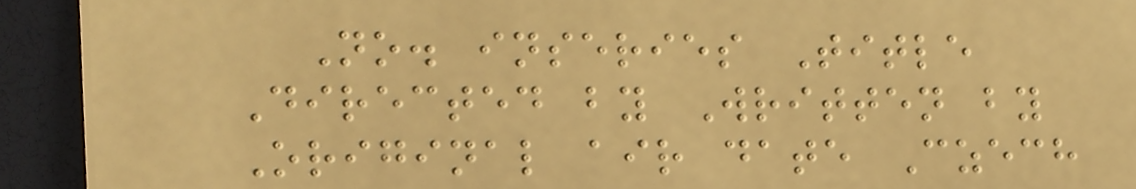No. inseries Title
Directed by Written by
Original air date Czech
